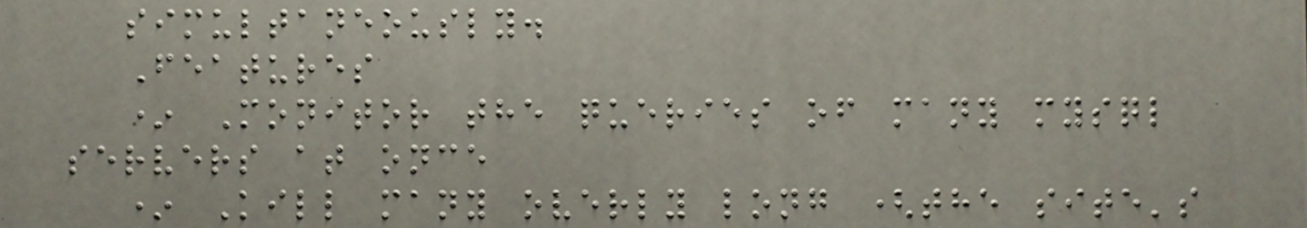simultaneously.
Features
* Monitor the queries of many mysql
servers at once
* Kill many overly long (the site's
